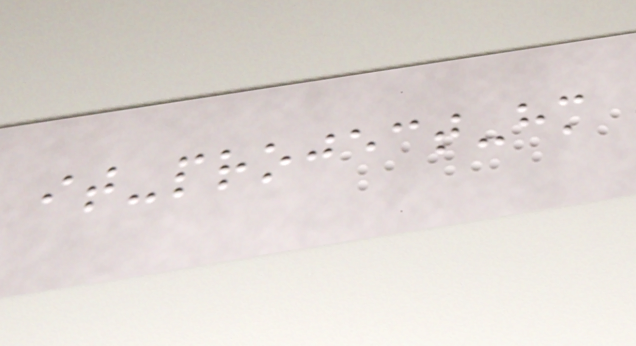it-project-hm
